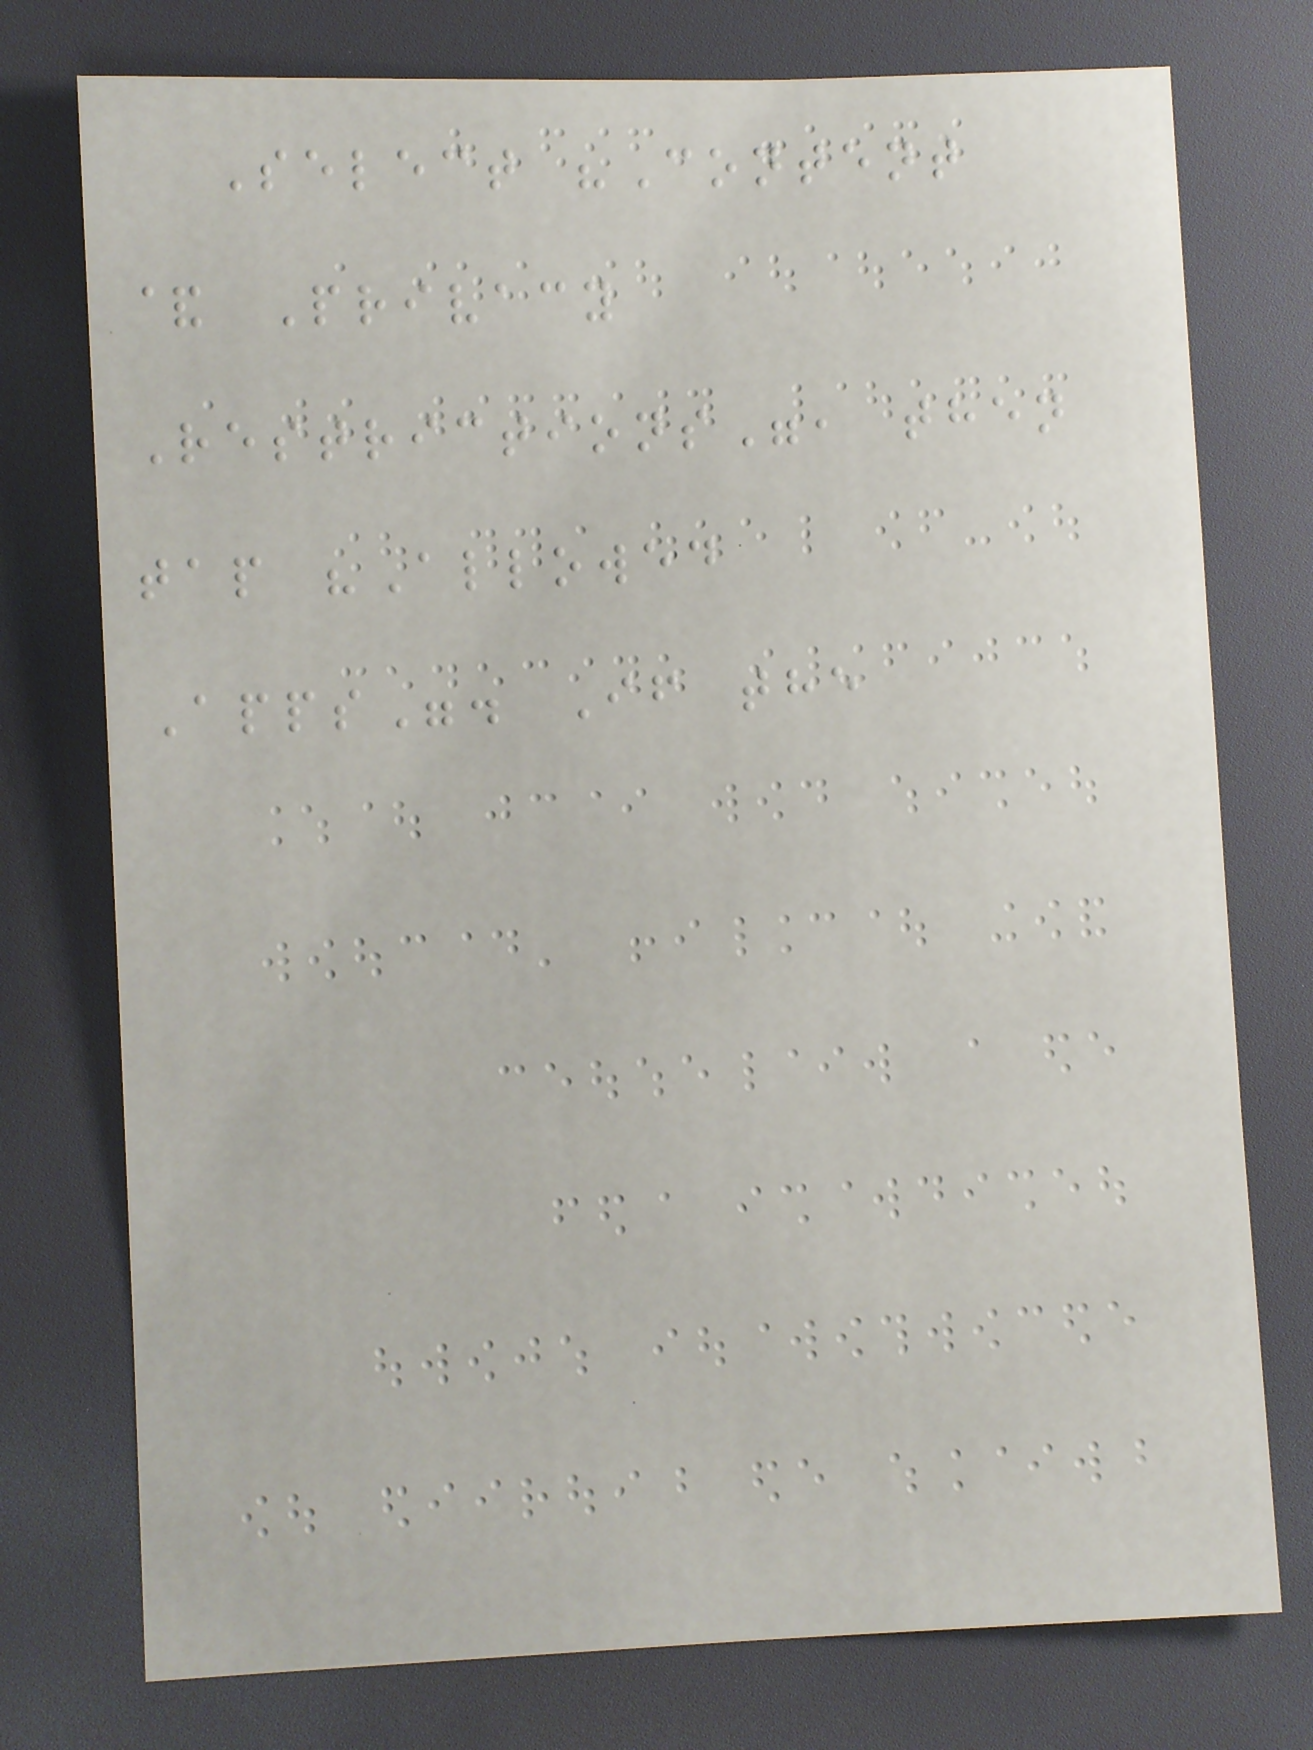Select "Content
& Privacy
Restrictions", then
tap "Allowed
Apps". If the
